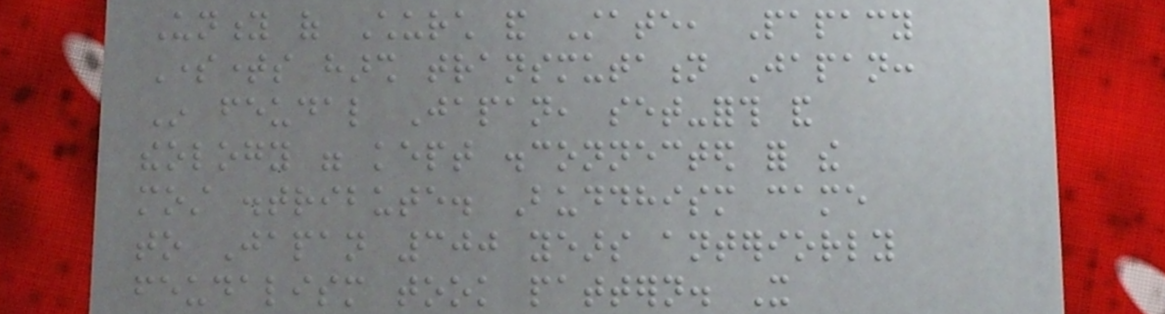Unity of Church and State, Papacy
Sometimes harsh transmutation Japan:
In feudal Japan, set-forth and
theology were kept disconnected for the
most distribute. Buddhism came
to Japan 300 years anteriorly
feudalism took pattern. It
